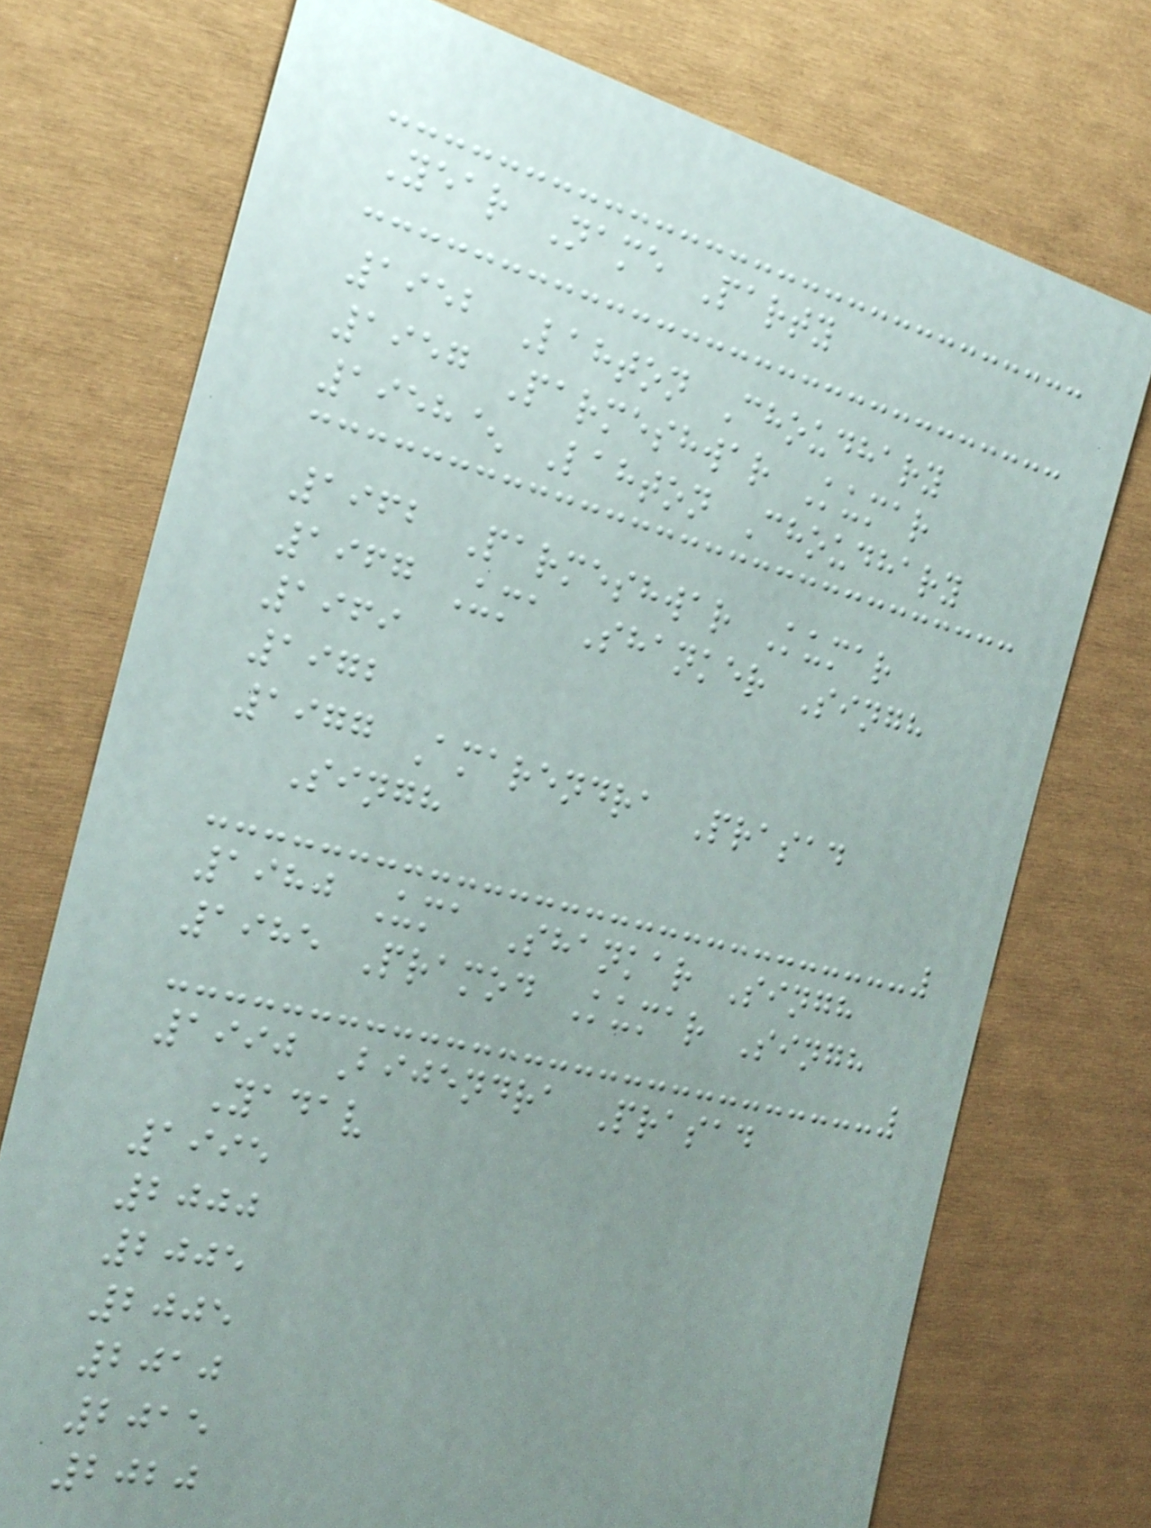Year Name Party
1952 Lahton Choudhary
1957 Parmeshwar Kumar
1958^ Lahton Choudhary
1962 Parmeshwar Kumar
1967 Uma Shanker Singh
1969
1972
1977 Amarendra Prasad
Singh
1980 Uma Shankar Singh
1985 Pramod Kumar Singh
1990 Bijendra Prasad
Yadav
1995
2000
2005
2005
2010
2015
2020
